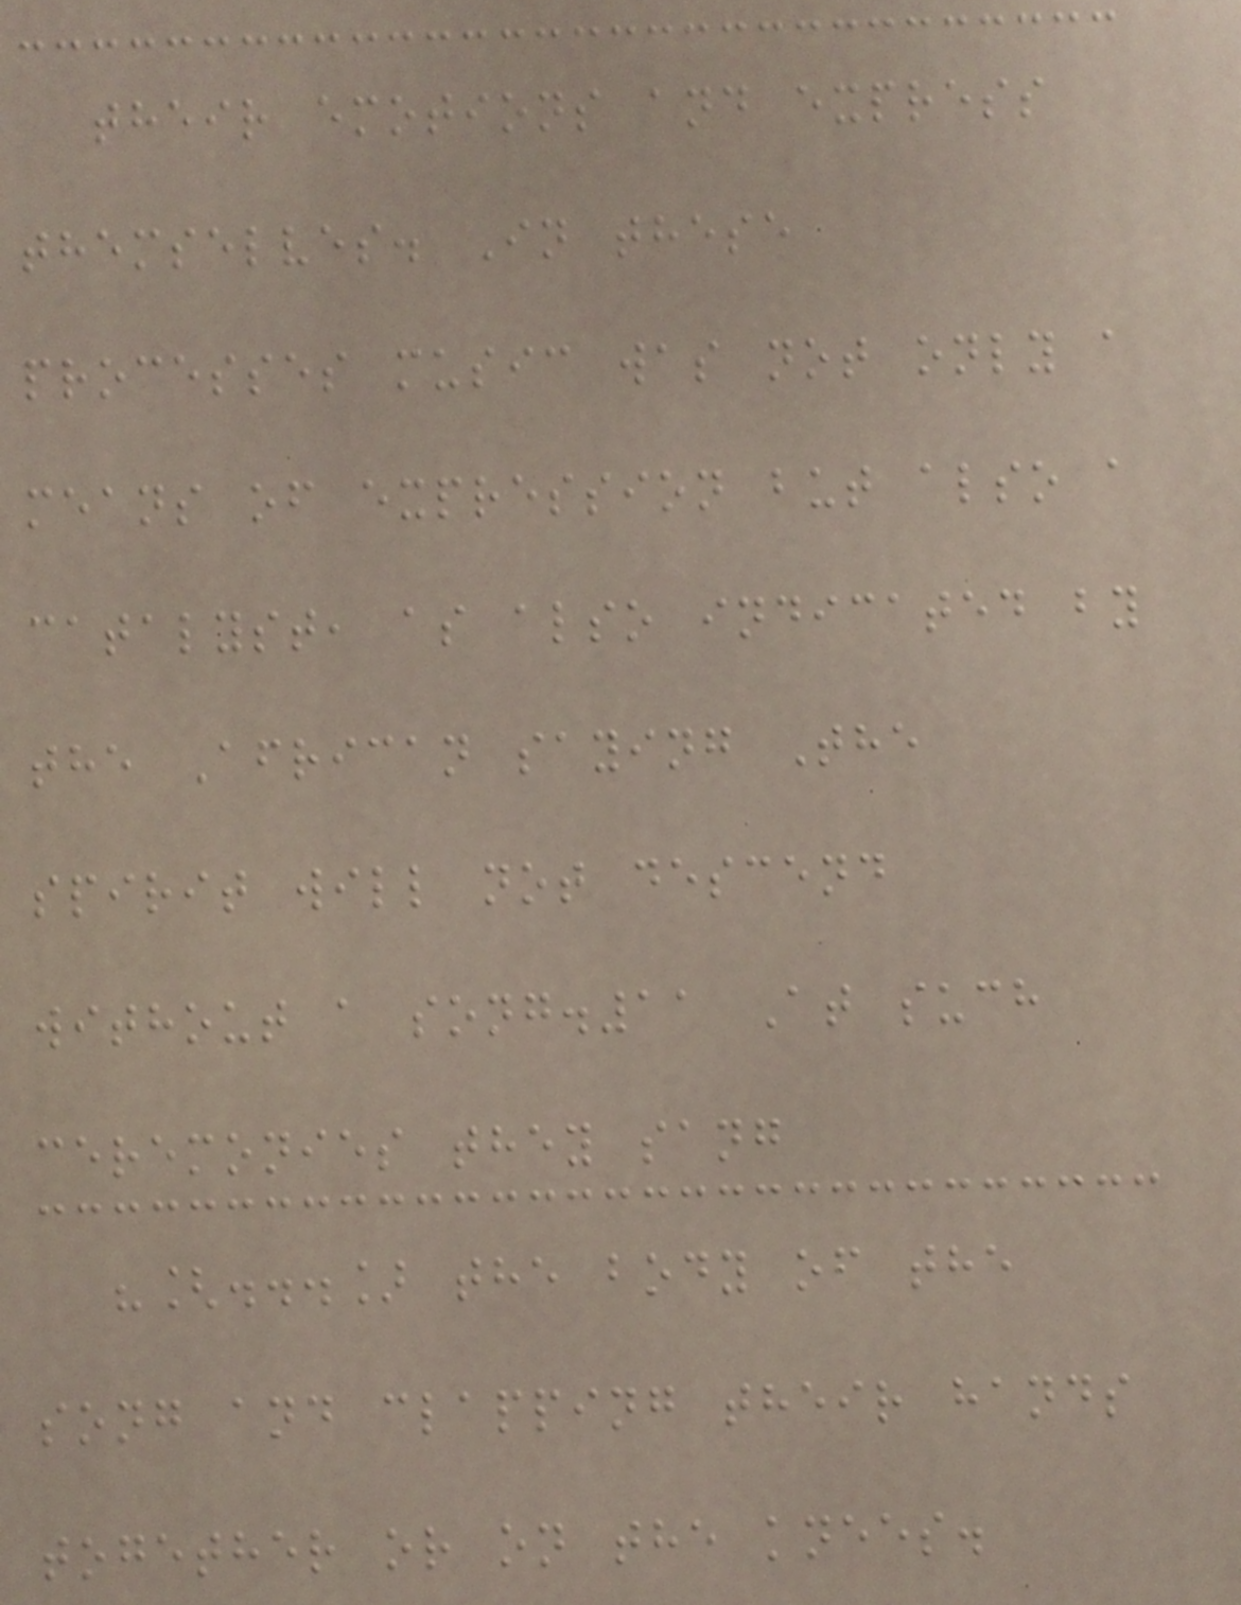their emotions and express
themselves. In these
processes music was not only a
means of expression but also a
catalyst, as also indicated by
the African saying The
spirit will not descend
without a song.11 At such
ceremonies they sang
"[...] the body of the
song and clapping their hands
together or on the knees.
